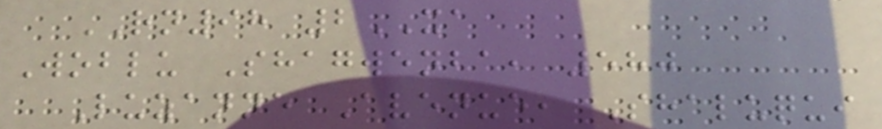RN98 2XA
Woblu Shagwenba, 580
Luzanne Avenue, Shaluqui
